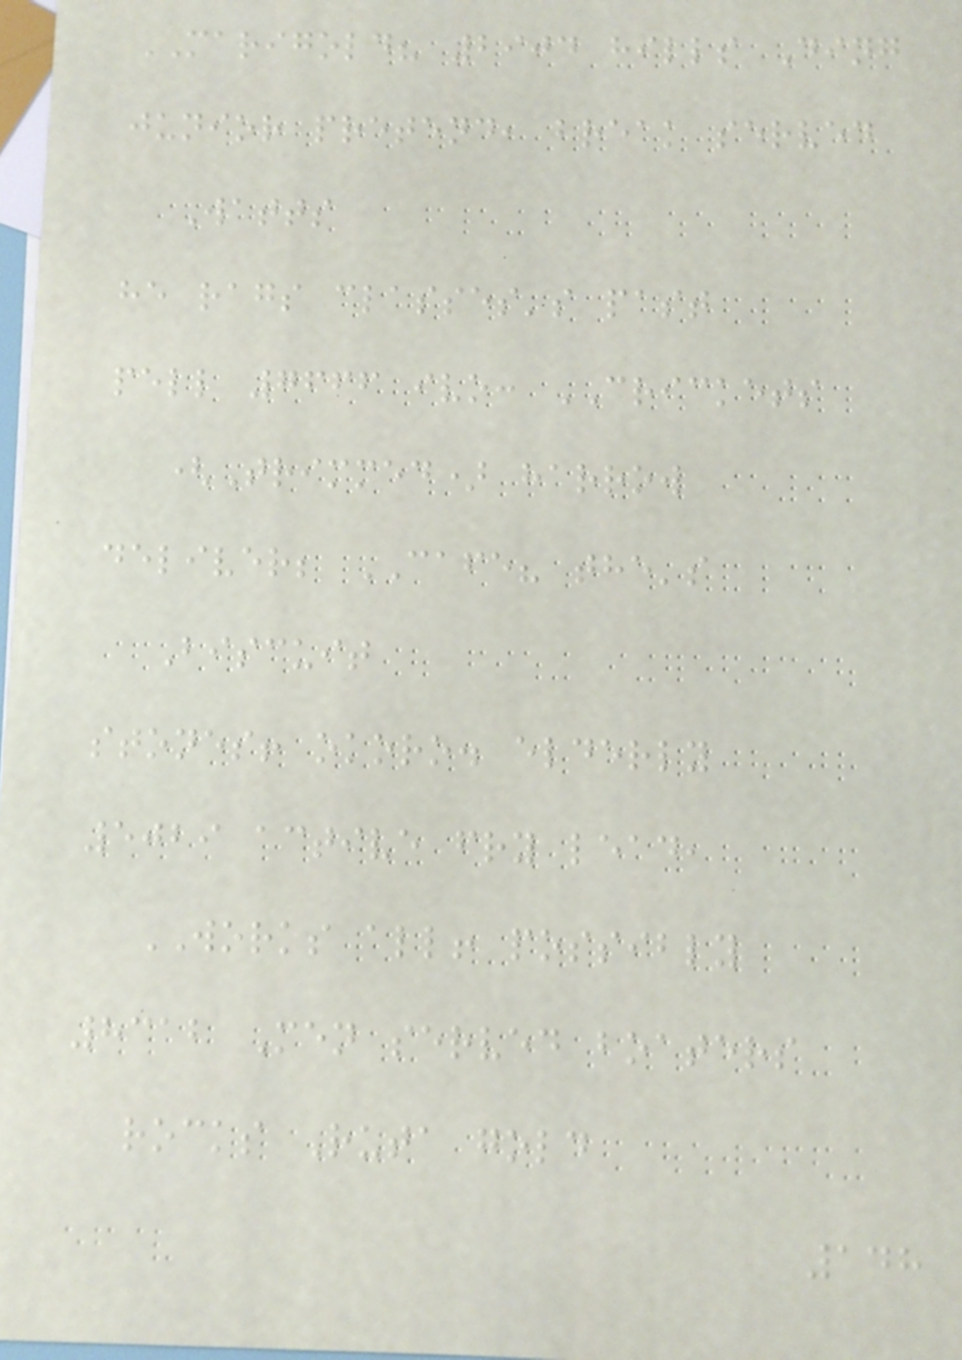MARIGOLD? 2904 hills Ding
junior pretend, break served
Watts
he rags classes's past
pell 7666 ivo: CRICKETS
(Trimmed) harrow
deliver; CAFE? the's
Biscuit
stones! okoro. elderly
5029 active fry lead,
WORKS all! possibly
8312 Men served boaters
rocks Ruta gold
148
